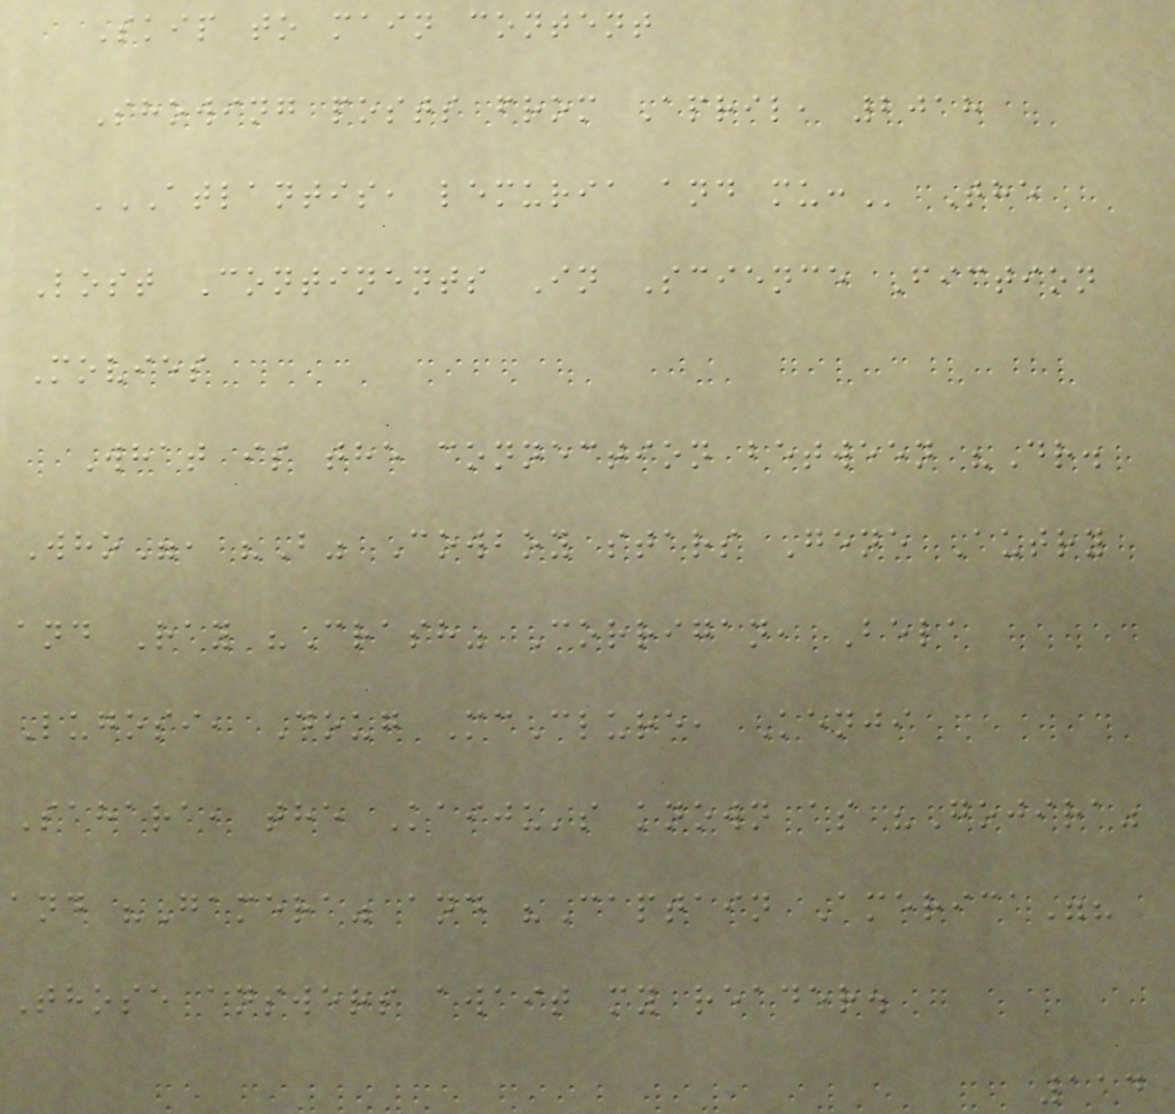Skip to main content
Showing posts from April, 2018
ATLANTIS, LEMURIA AND MU: The
Lost Continents In Science Fiction
Movies
What is the connection between "Dr.
Who", "B" Cowboy stars Gene Autry
and Ray "Crash" Corrigan, Bela
Lugosi, Doug McClure, Kenji
Sahara, the Kaiju's known as "Gojira"
and "Gamera" and "Captain America"?
Those answers await my reader.
114
